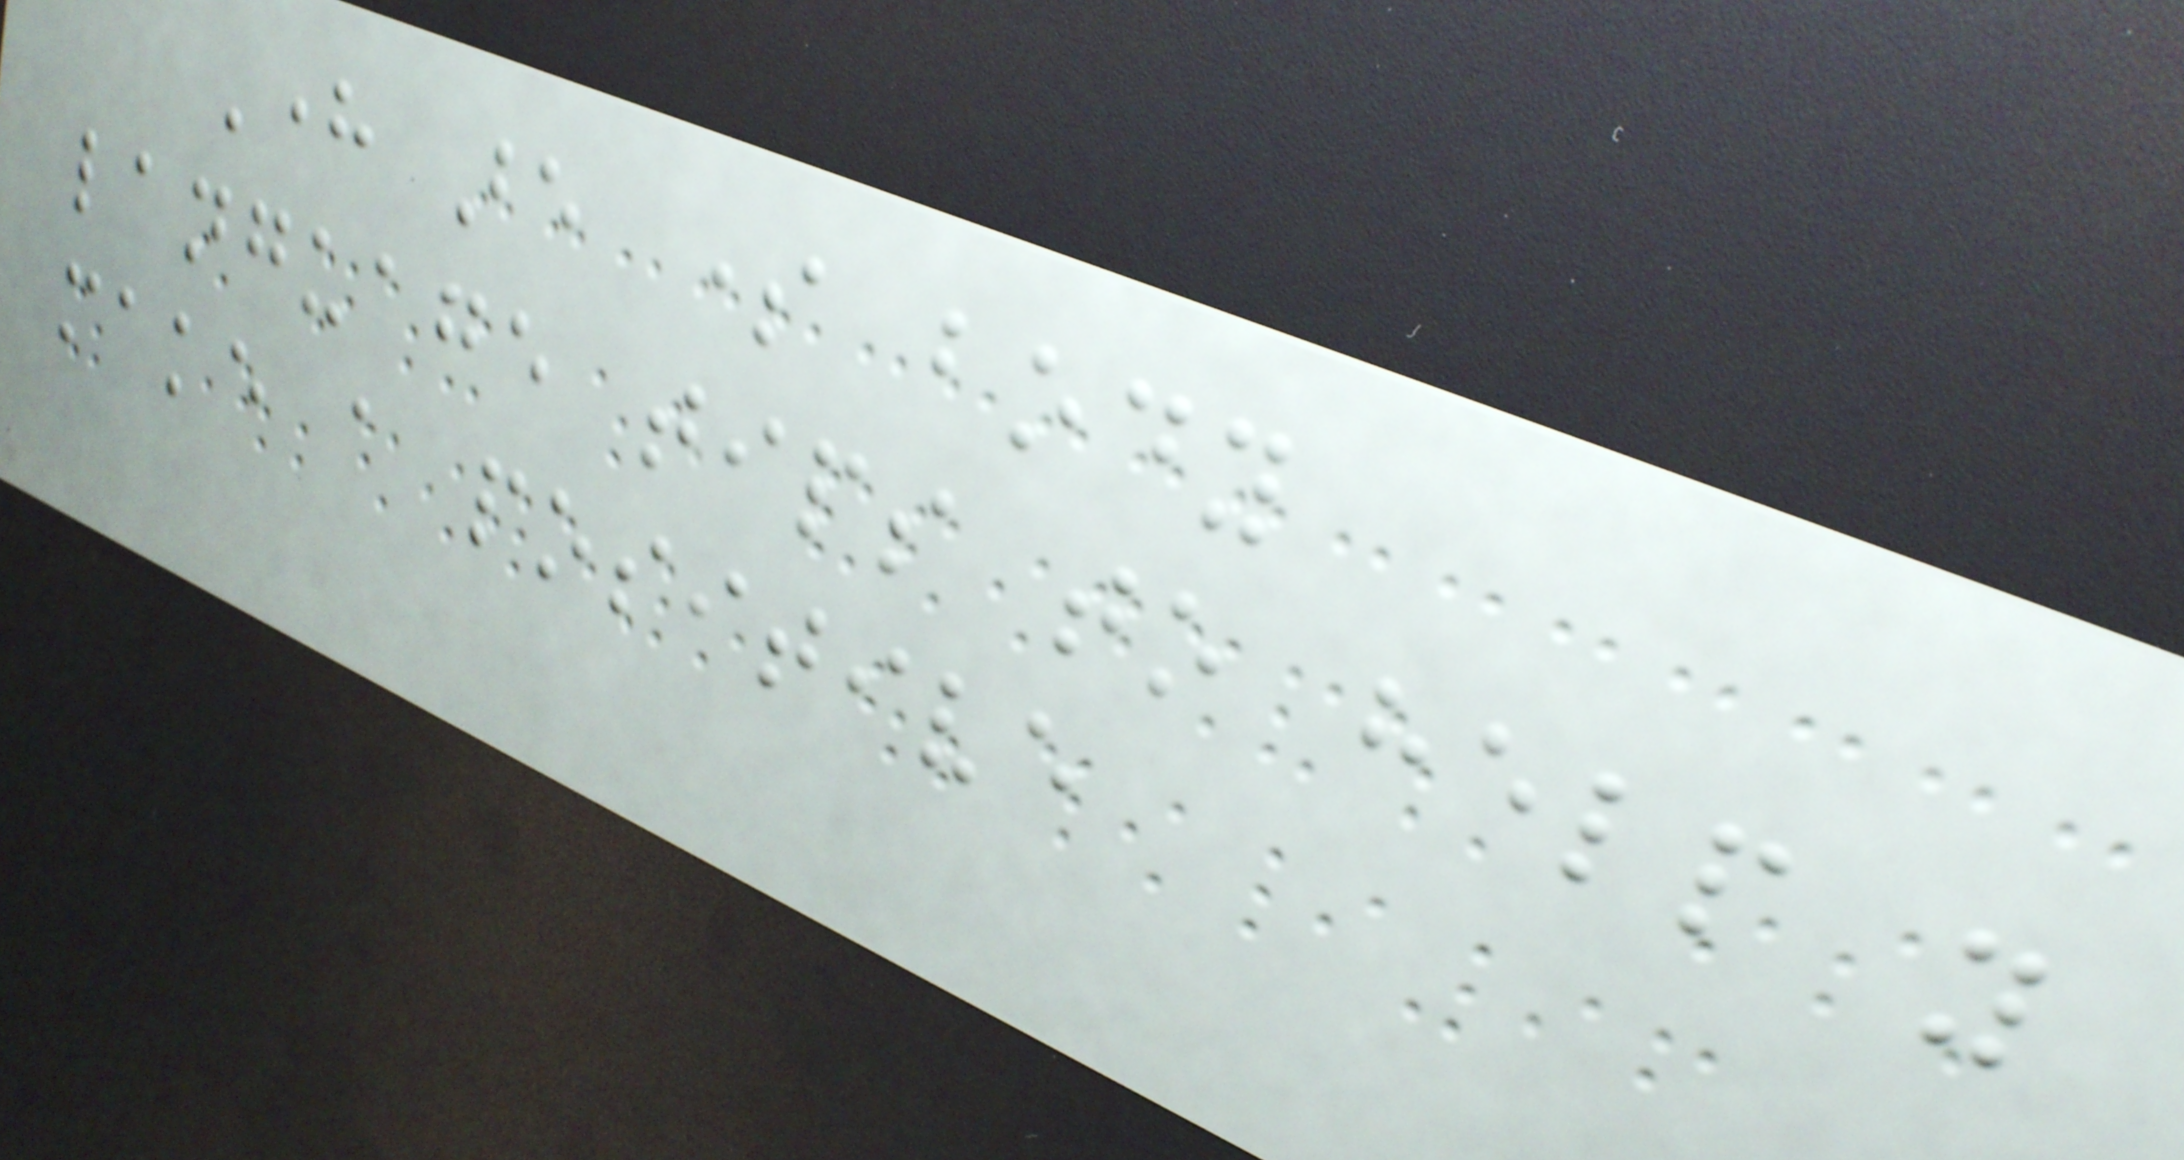Here are some body
language tips to help you
make a positive
